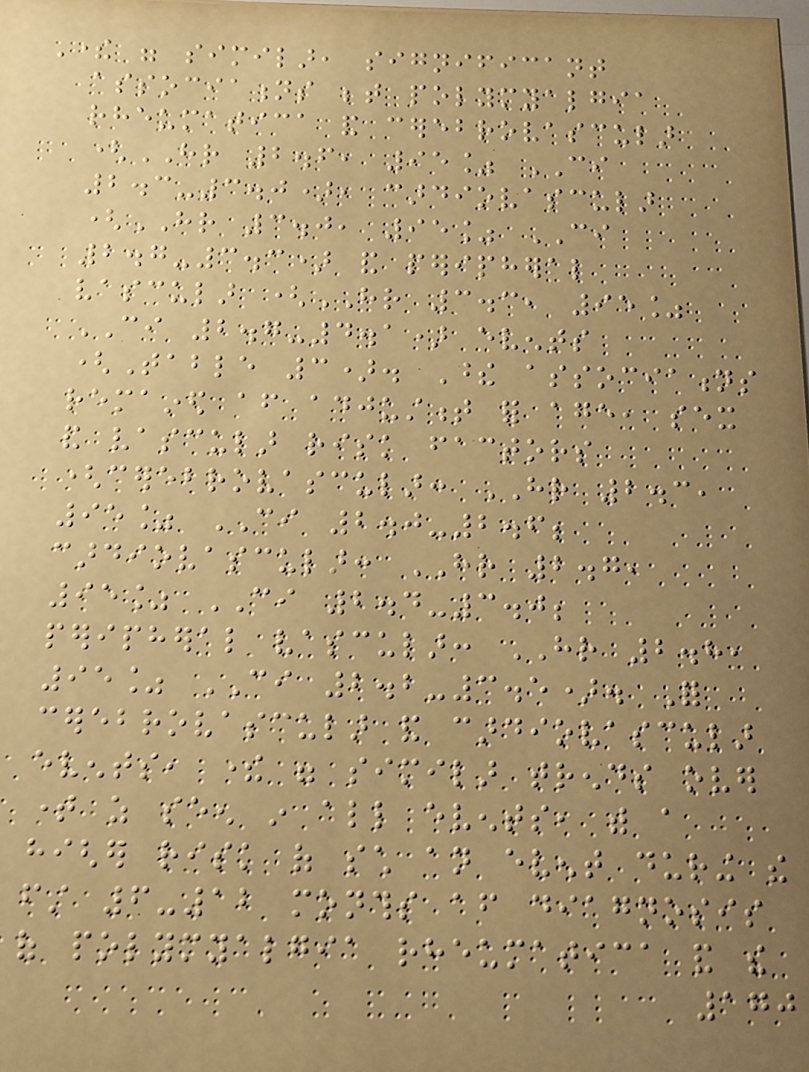There were similar, significant
associations between polymyalgia
rheumatica and cerebrovascular
(HR 2.6, 95% CI
2.3-3.0), cardiovascular
(HR 3.0, 95% CI
2.7-3.3) and peripheral
vascular (HR 3.3, 95%
CI 2.7-4.1) events
(Table 3). These associations
remained after adjustment for age, sex
and vascular risk factors
(cerebrovascular: HR 2.3,
95% CI 2.0-2.6;
cardiovascular: HR 2.7,
95% CI 2.4-3.0;
peripheral vascular: HR 2.8,
95% CI 2.2-3.5). For
cerebrovascular and cardiovascular
events, there were similar trends over
time as seen in all events, with a
higher risk of such an event during the
first 6-12 months after diagnosis
of polymyalgia rheumatica and the
170
